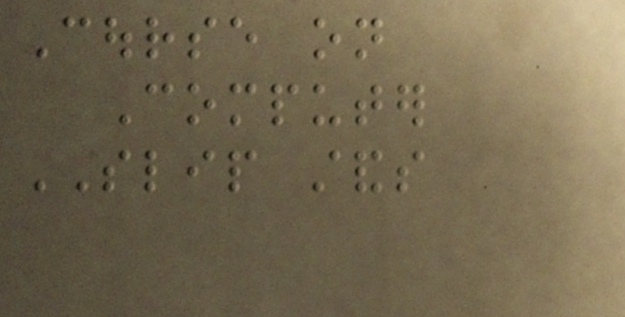Course on
Computer
SLIP stands
